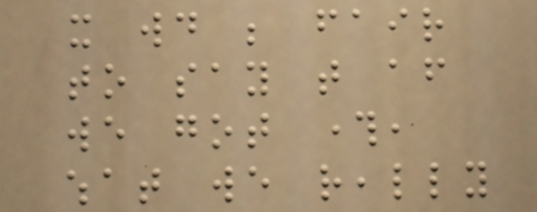it would be fair
to say that after
we got through,
what we really
